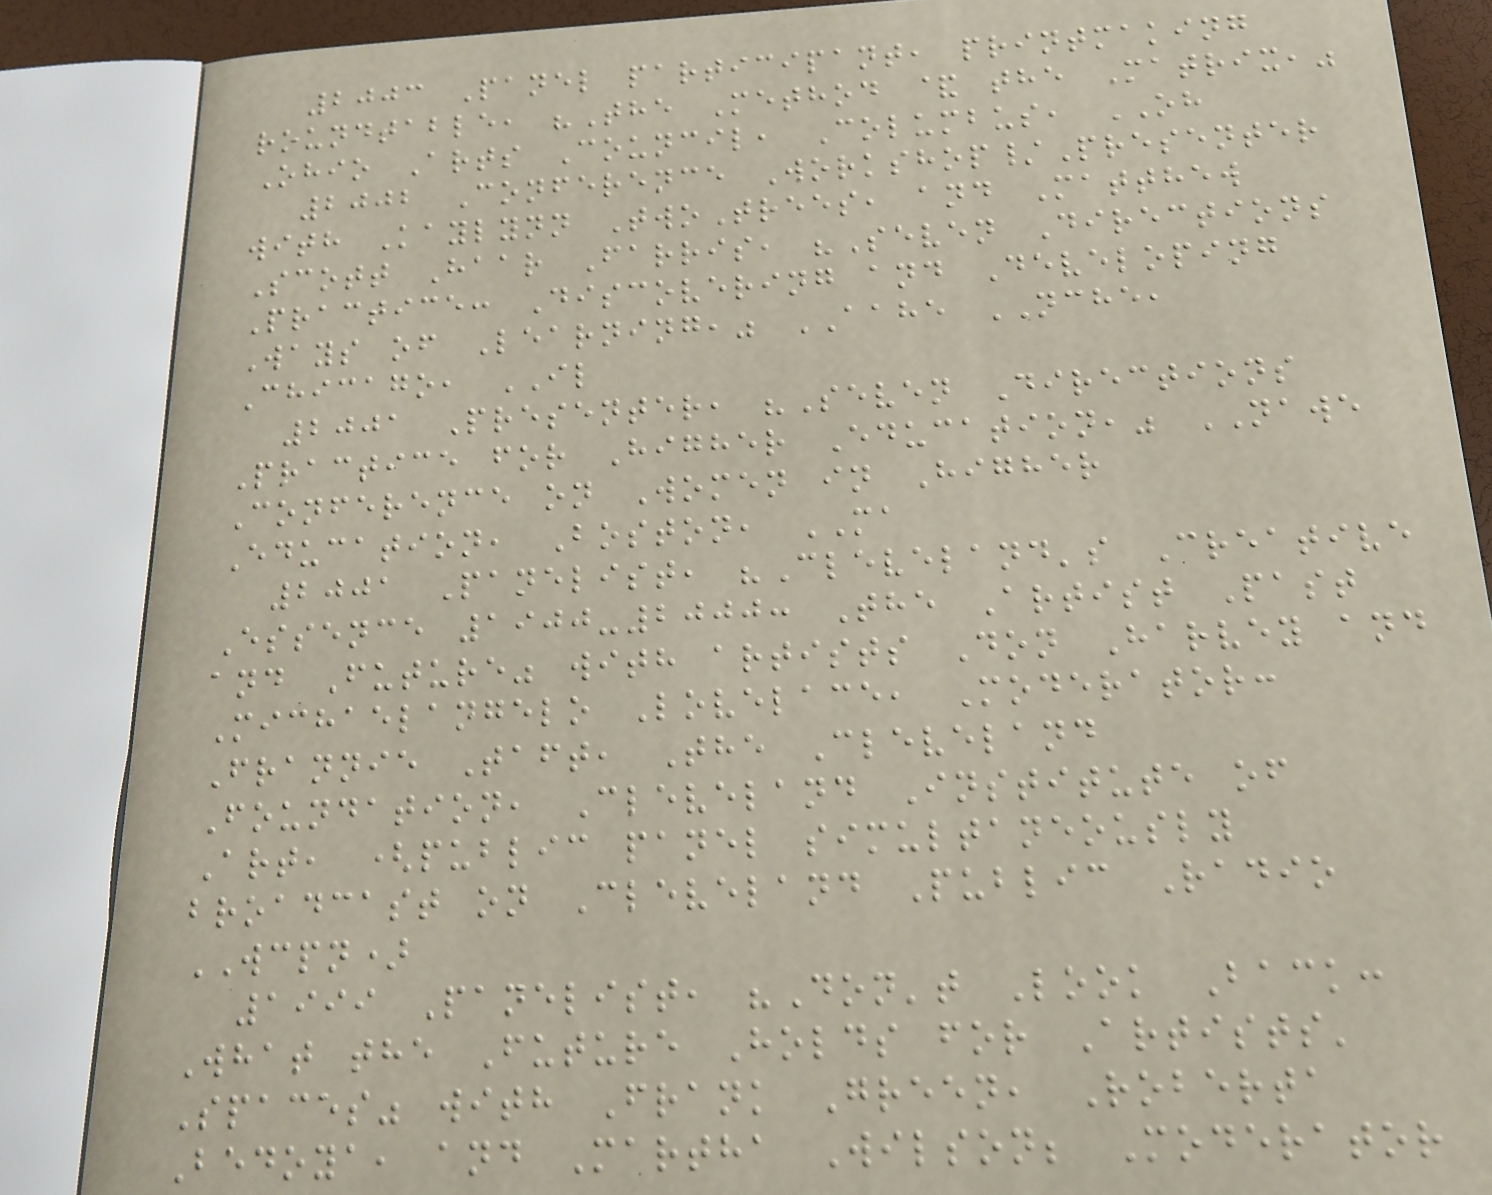2003 Panel participant, printmaking
roundtable, "The Method & the Matrix,"
Ohio Arts Council, Columbus, OH
2002 Conference Workshop/Presenter
with Kaylynn TwoTrees, and Matthew
Scott Haar Farris, "Seven Directions
Practice: Discovering and Developing
Ways of Learning," AAHE NCHE,
Chicago, IL
2001 Presenter, "Seven Directions
Practice for Higher Education," NAWE
Conference on Women in Higher
Education, Boston, MA
2001 Panelist, "Cleveland's Creative
Essence 1900-2000: The Artist Past
and Future" with artists Don Harvey and
Michaelangelo Lovelace, Moderator:
Frannie Taft, The Cleveland
Foundation, Cleveland Institute of
Art, (public panel simultaneously
broadcast on Cleveland Public Radio
WCPN)
1999 Panelist, "Don't Look Back:
What the Future Holds for Artists'
Spaces" with Frank Green, Roberta
Bedoya, and Martha Wilson; Moderator
